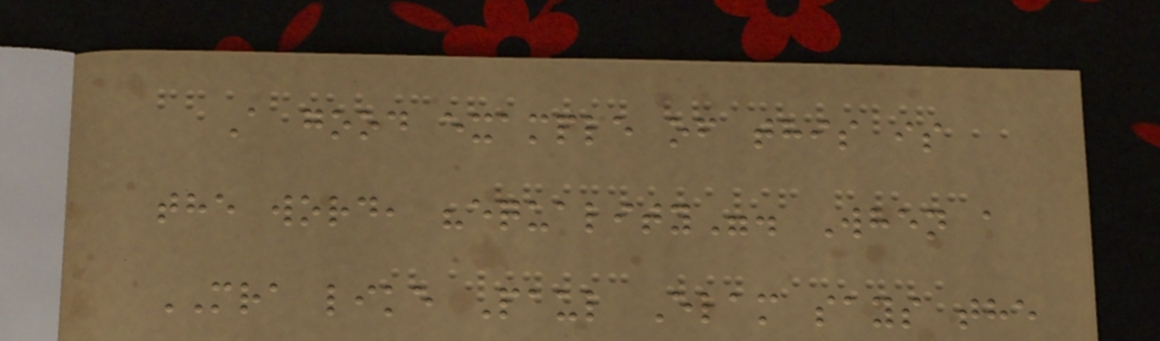A good example of this is
the word, "equality". When a
MRA like Paul Elam says the
